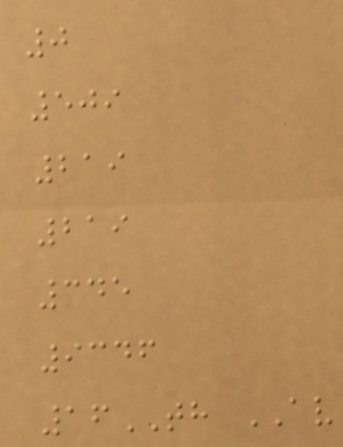0
509
219
219
345
9346
16TH AV
